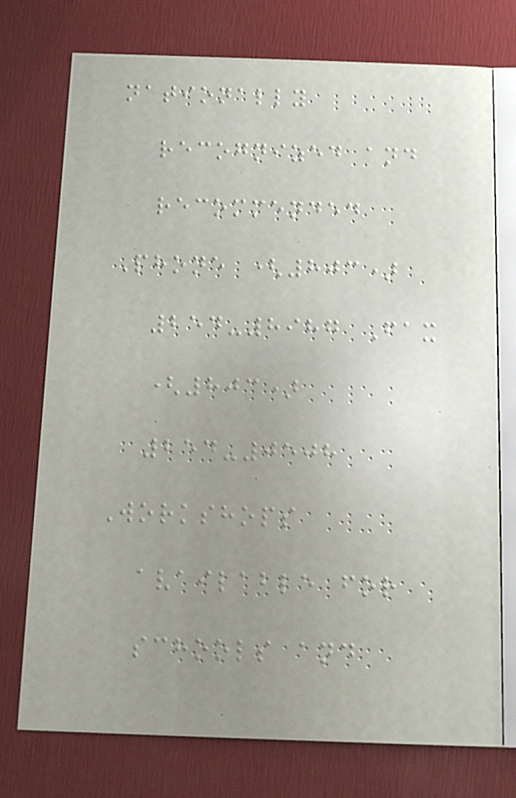nationally
recognized and
recommended
Phone (803)
254-8987 Fax
(803)
254-0508
Workshops
available for
schools and
